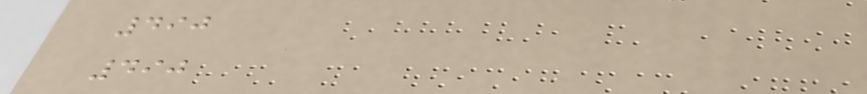490
490
